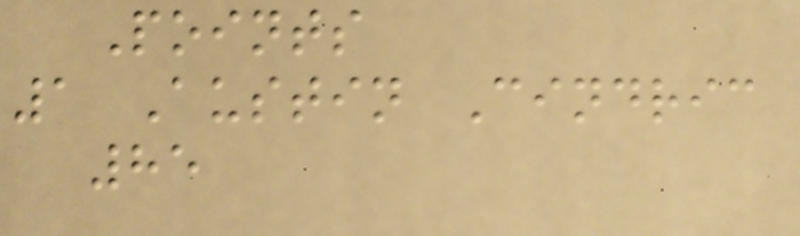Points
1 Austin Cindric
85
